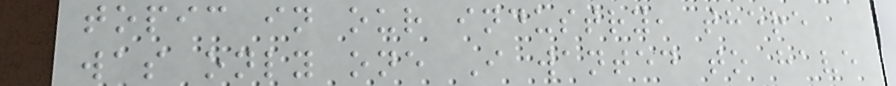topic in our industry, there
was only one I wanted to have
